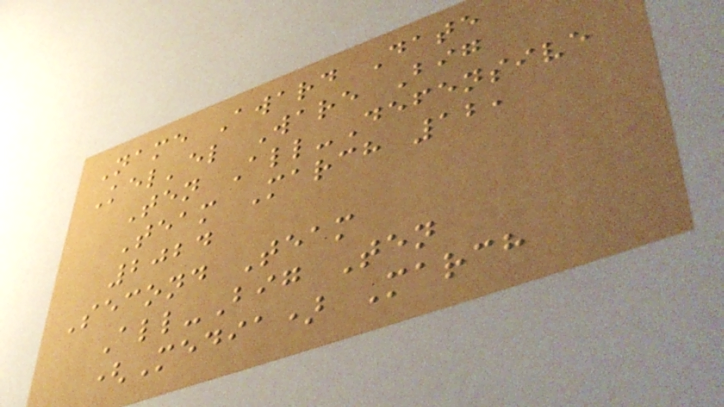Name Award Date
Kel'el Ware Big
Ten All-Defensive
Team March 12,
2024
Second Team
All-Big Ten
(Media) March
